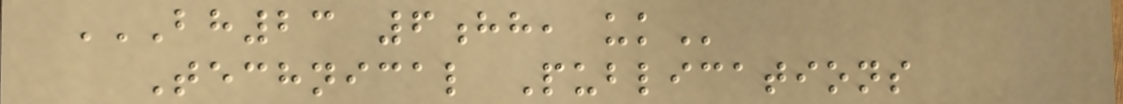BH23 6HH, UK
Technical Publications
